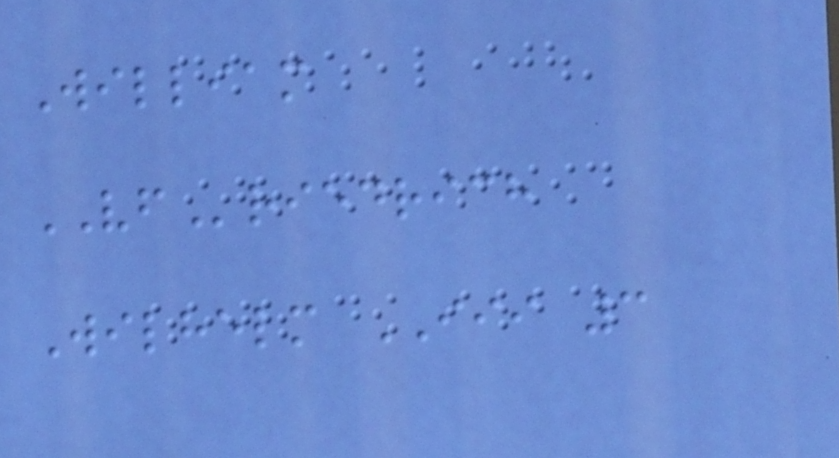William
VFriedrich
Wilhelm III 3
